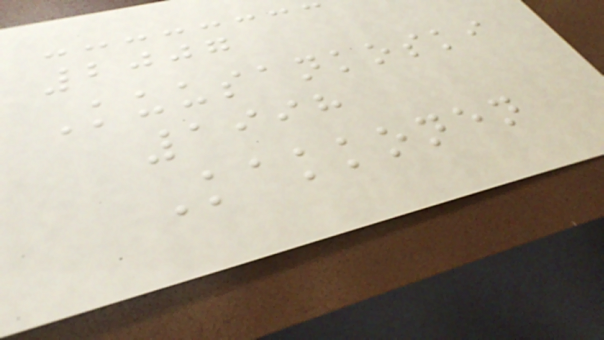2007
Kuusankoski
1998
Kakkonen
